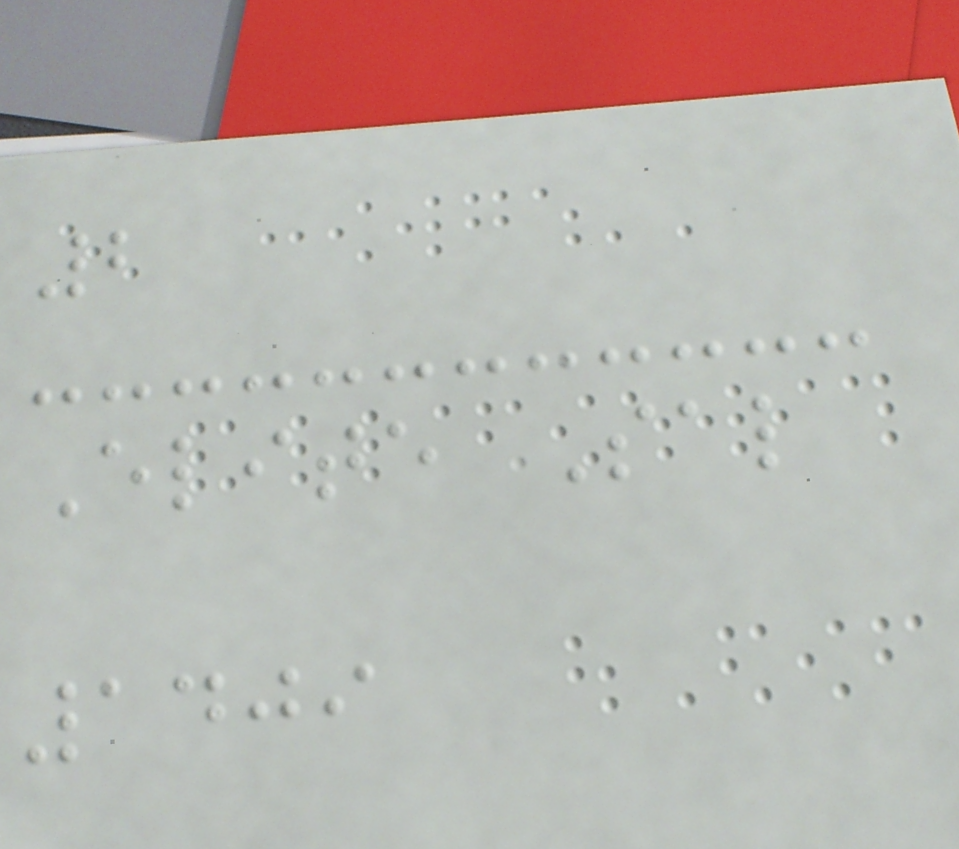2
Elite Sal
1409
